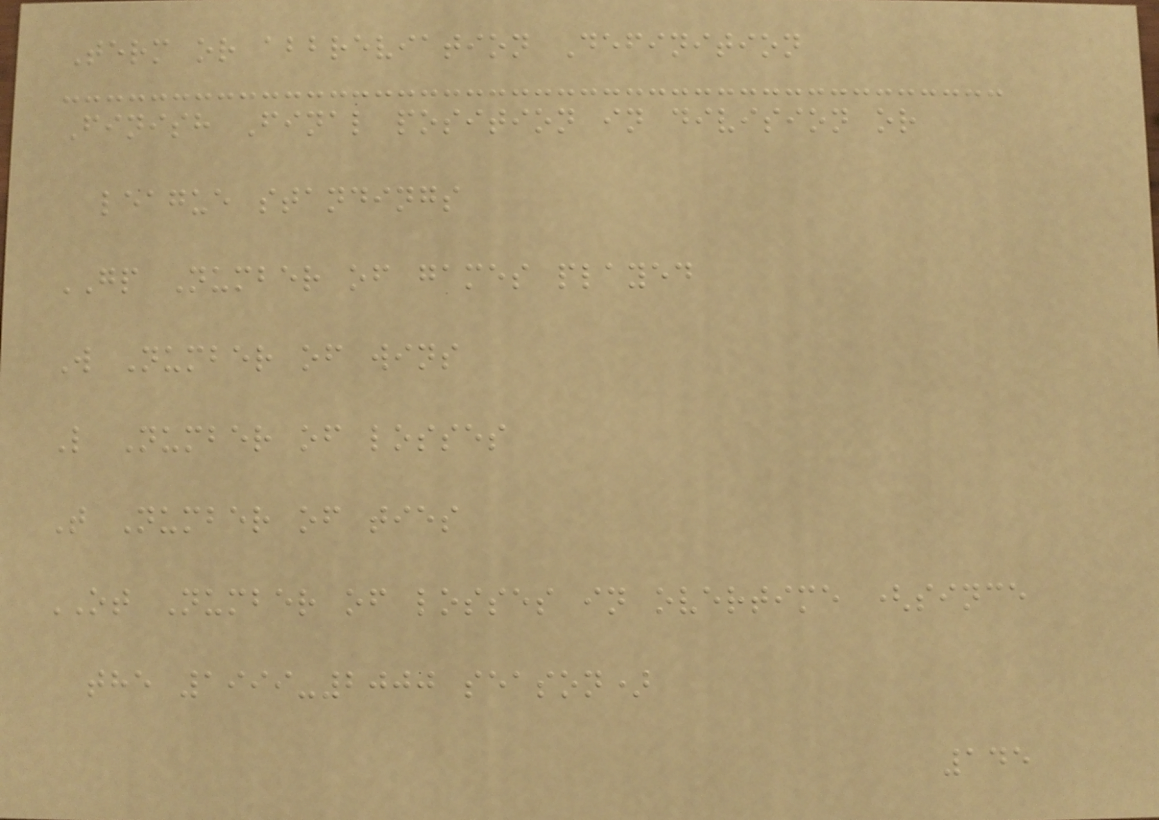Term or abbreviation Definition
Finish Final position in division or
league standings
GP Number of games played
W Number of wins
L Number of losses
T Number of ties
OT Number of losses in overtime (since
the 1999-2000 season)
145
